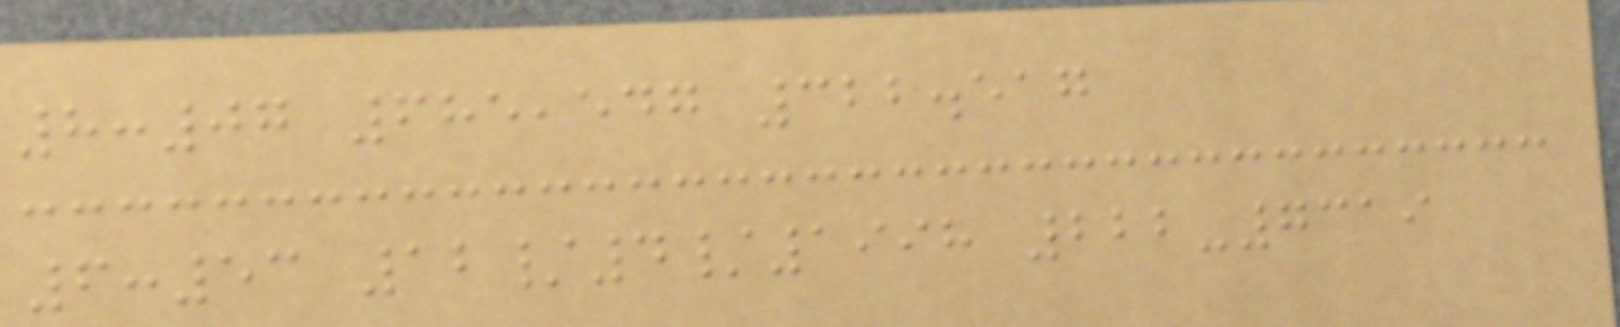8:07 685,547 322.517
6:53 12/4/1998 222-7319
